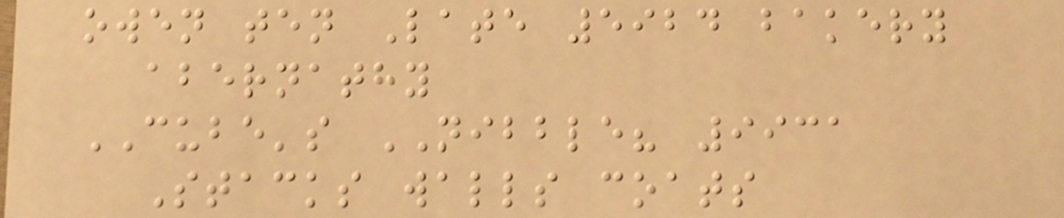owen ten Late 5924 bakery
abernathy
CUBE's NIBBLE? 9931
Stacks walls coats
